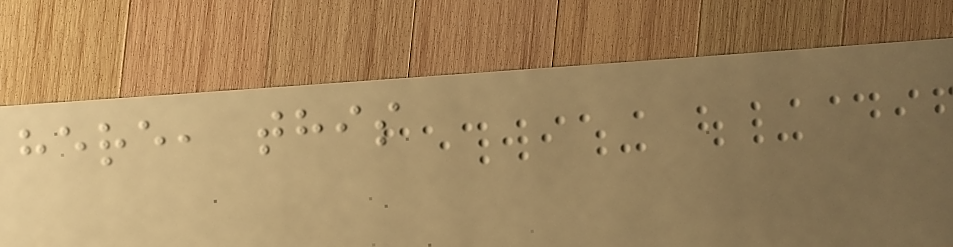here, this
